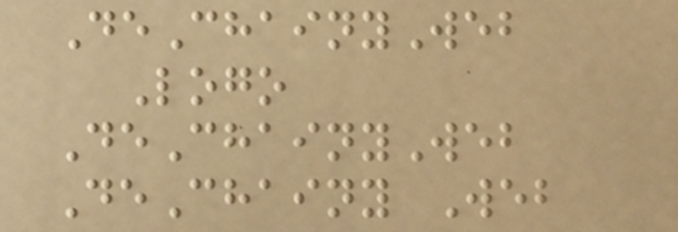DeChainyWeb
Logo
DeChainyWeb
DeChainy Web
